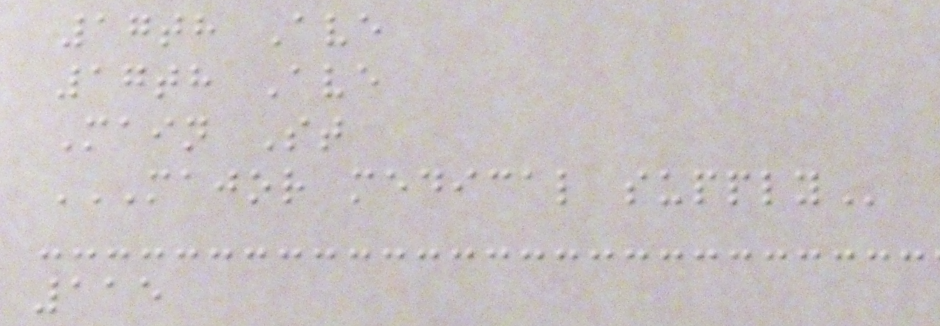17th Ave
17th Ave
Main St
MAJOR MEDICAL SUPPLY
115
